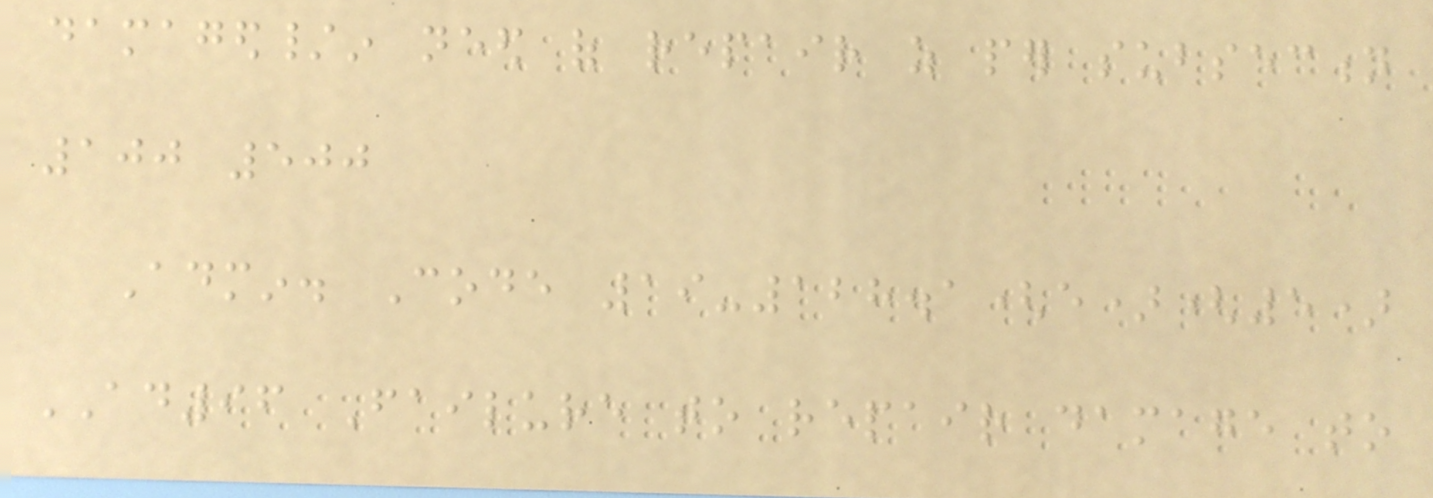damaged/in need of repair as per subsection
100 500
Admin. Code 19-128.1(e)(5)
AD96 Failure to repair damage to
